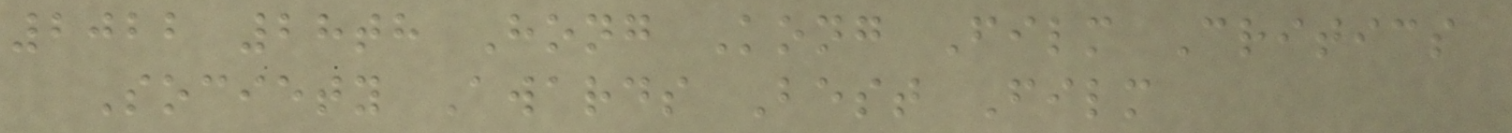2022 28th Hong Kong Film Critics
Society Awards Best Film
